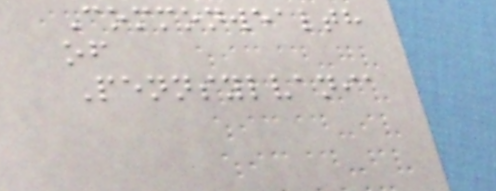Commonwealth
of
Pennsylvania
